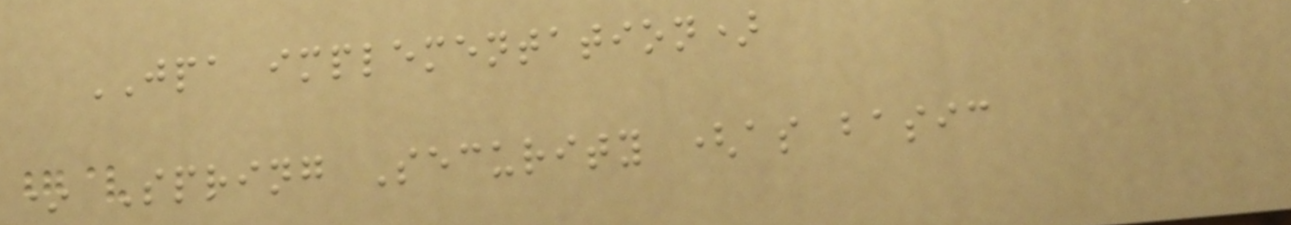JPA implementation)
* Spring Security (as basic
